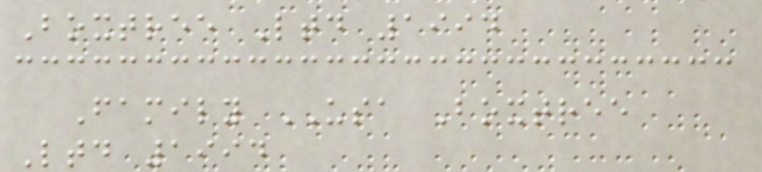Boxtree Ltd 1994
Family USA Boxtree
Ltd 1994
